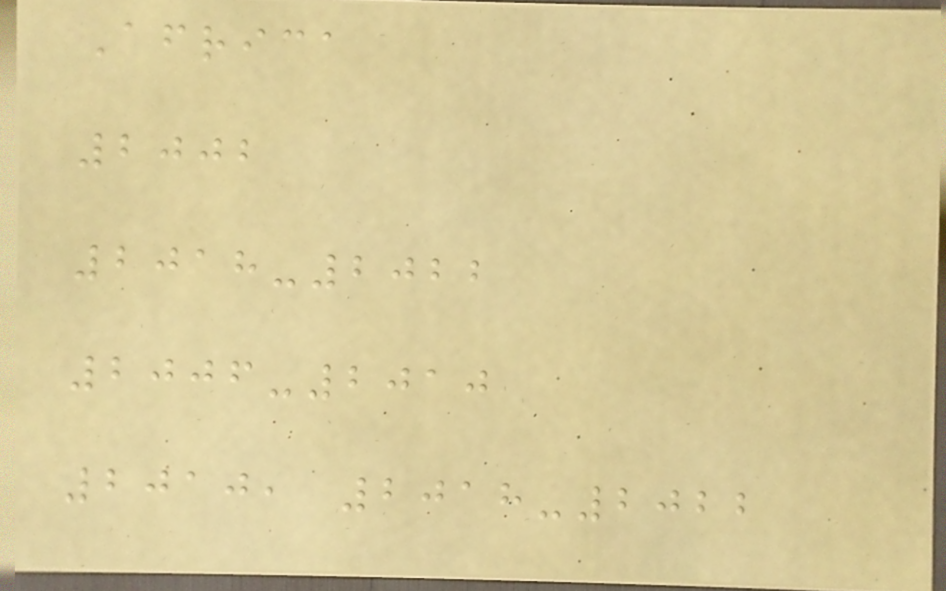Africa
2002
2018-2022
2006-2010
2010, 2018-2022
